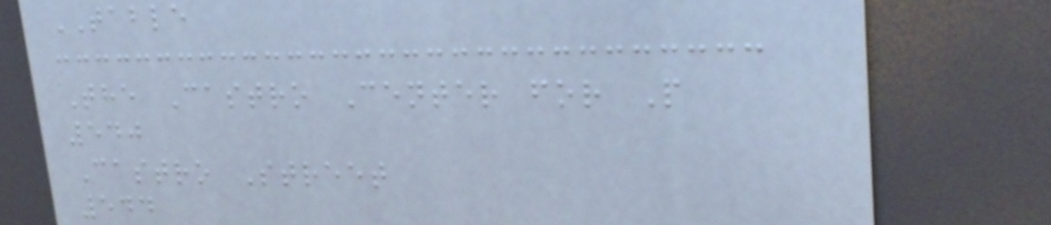TABLE
The Castro Center for P
540
Castro Street
544
